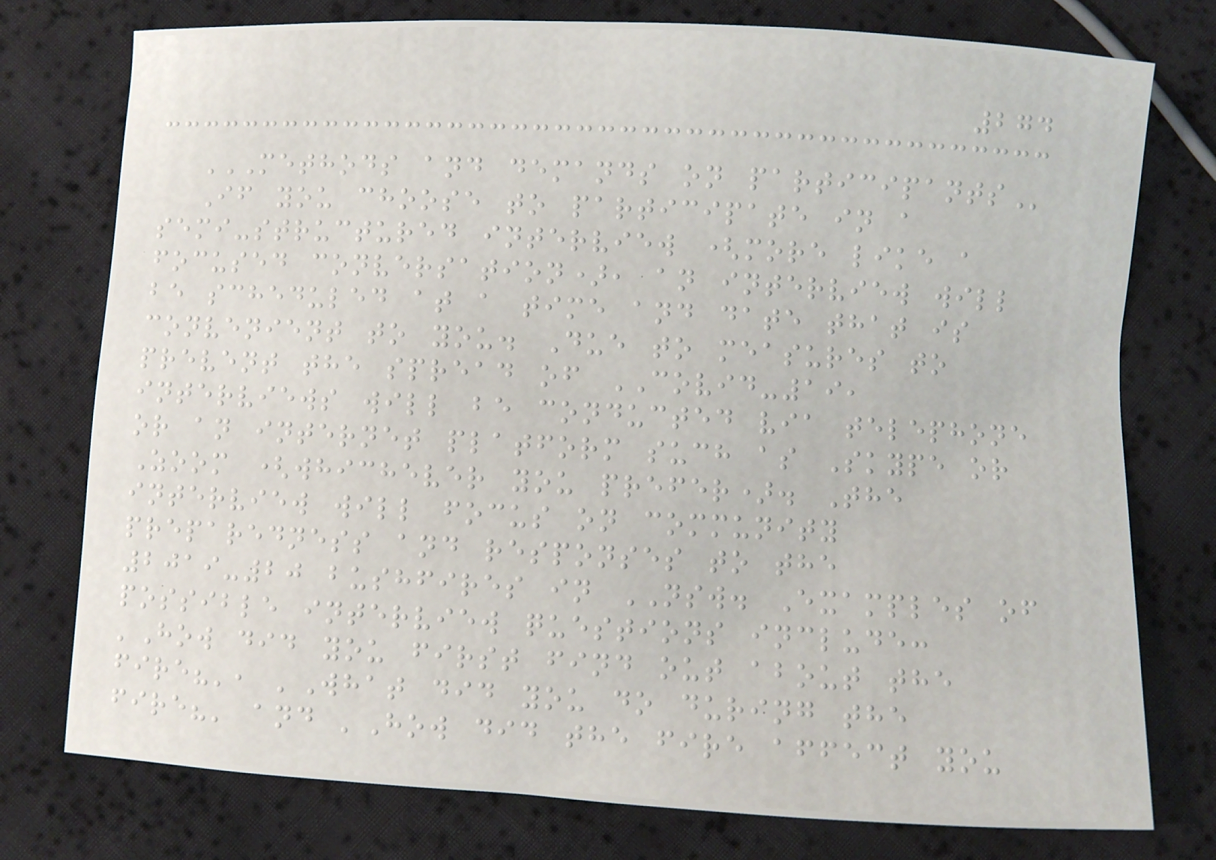274
METHODS AND DEMANDS ON PARTICIPANTS
If you choose to participate in a
semi-structured interview (more like a
focused conversation), an interview will
be scheduled at a time and date that is
convenient to you. Due to measures to
prevent the spread of COVID-19,
interviews will be conducted via telephone
or an internet platform such as Skype or
Zoom (whichever you prefer). The
interview will focus on community
preparedness and responses to the
2019-20 bushfires in NSW. Examples of
possible interview questions include:
'How did you first find out about the
fire?', 'What did you do during the
fire?' and 'How did the fire affect you
